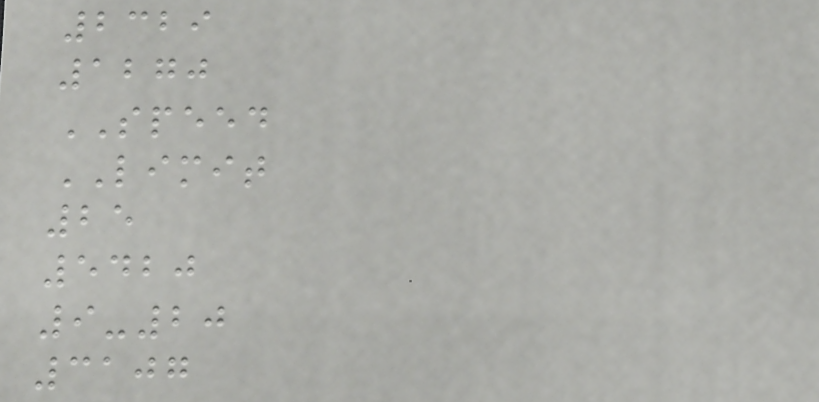2329
1270
SPEED
LIMIT
25
5420
9-20
3107
